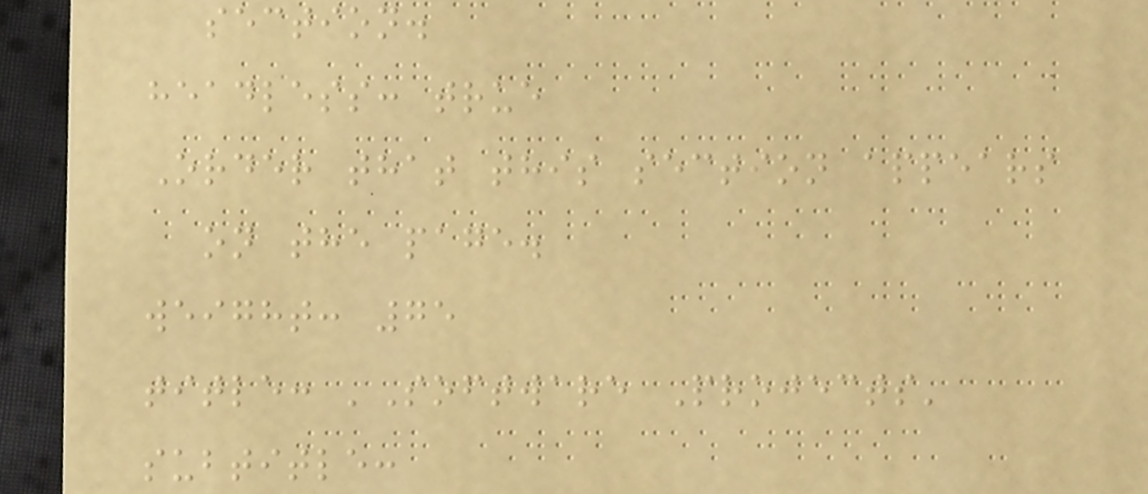section.
headless: true
Order that this section appears
on the page.
weight: 75
title: 'Software Projects'
subtitle:
